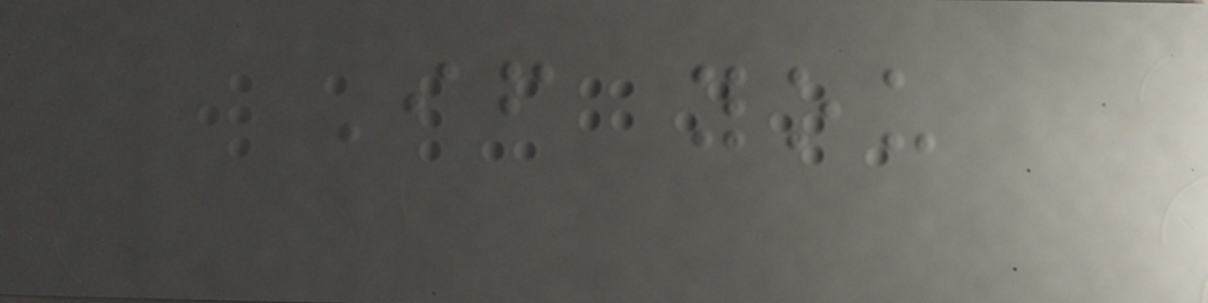If you
